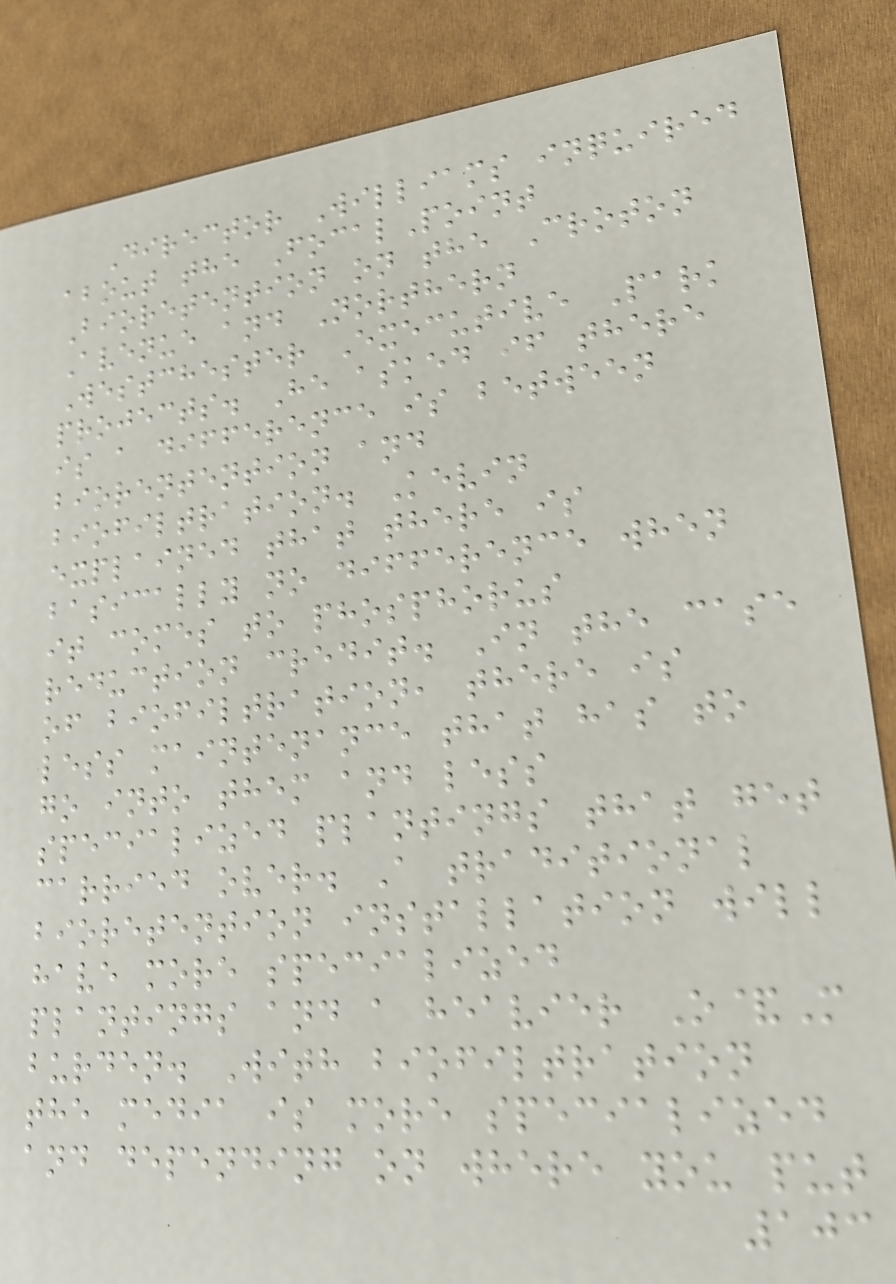Director Williams inquired
about the FocalPoint
Bioretention on the Croton
Avenue and Northern
Westchester Executive Park
projects. He asked if there
is a difference is between
biorentention and
biofiltration. Kevin
explained that there is
basically no difference when
it comes to phosphorus
reduction credit. In the case
of biofiltration, there is
less maintenance that has to
go into them and less
specialized plantings that get
carried over. A traditional
bioretention installation will
have more specialized
plantings and a heavier O&M
burden. With biofiltration
the media is more specialized
and depending on where you put
103
